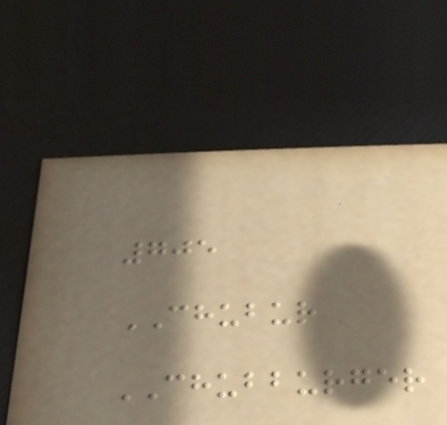705
CHUBUR
CHUBBURGER
